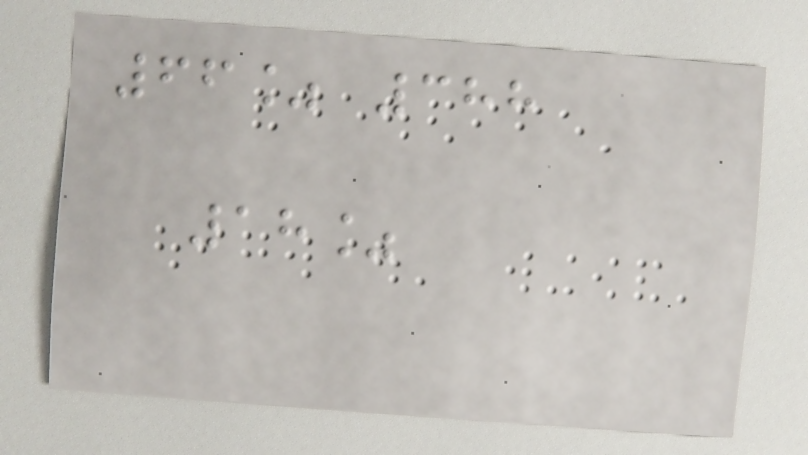66% 388
18%
